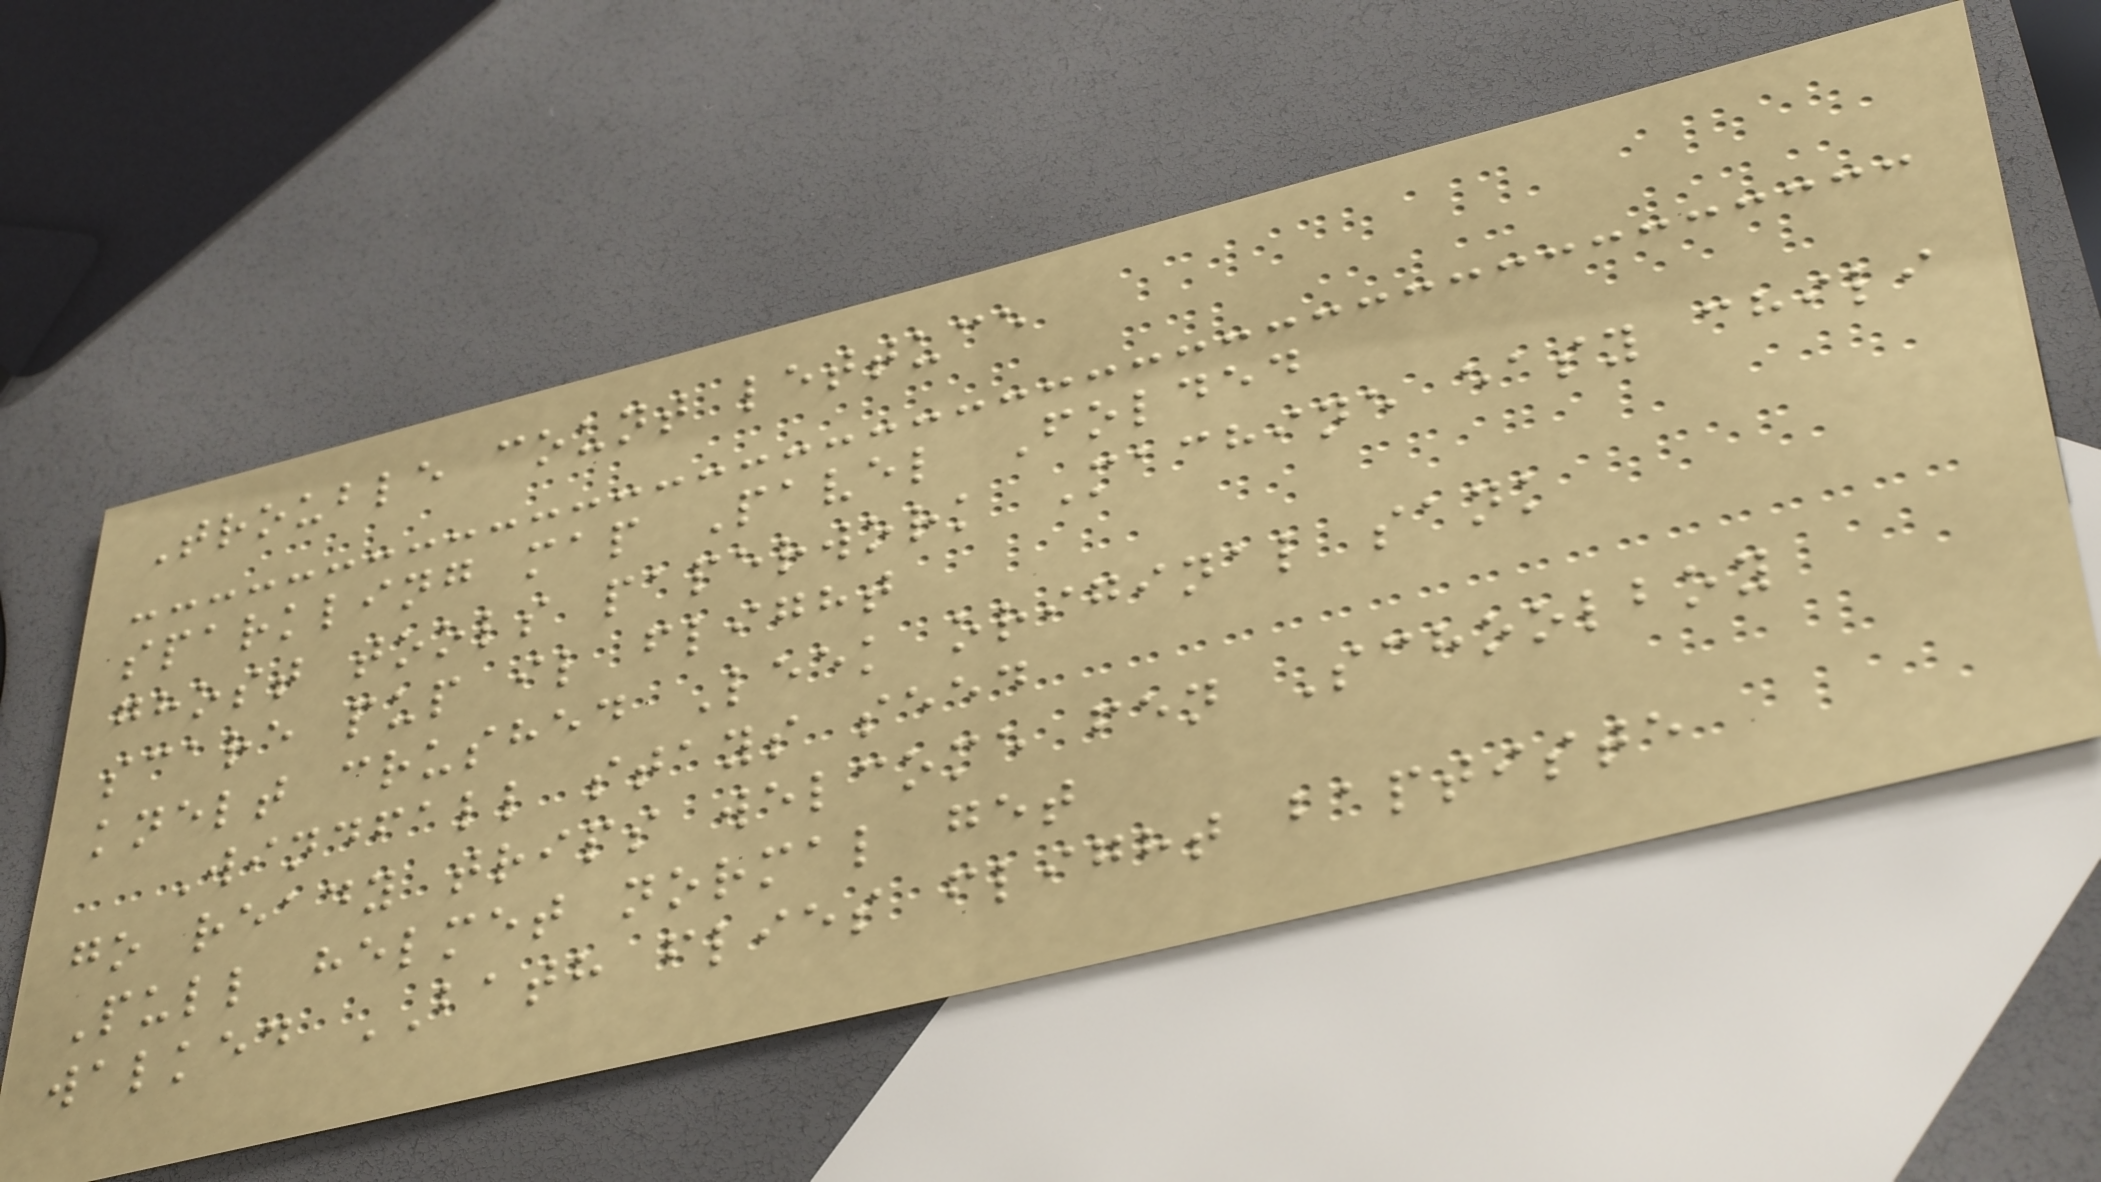Trouble count lettuce
sparkling map Pavel Folded
ghost tools paperwork Machine easy chili
scare pup il flight
knelt crushed Leek original sank
Windfall stays seed
go ready trips welcome fen Schoolboy
Pull helmet normal get
walked BATH flies flight baptiste
